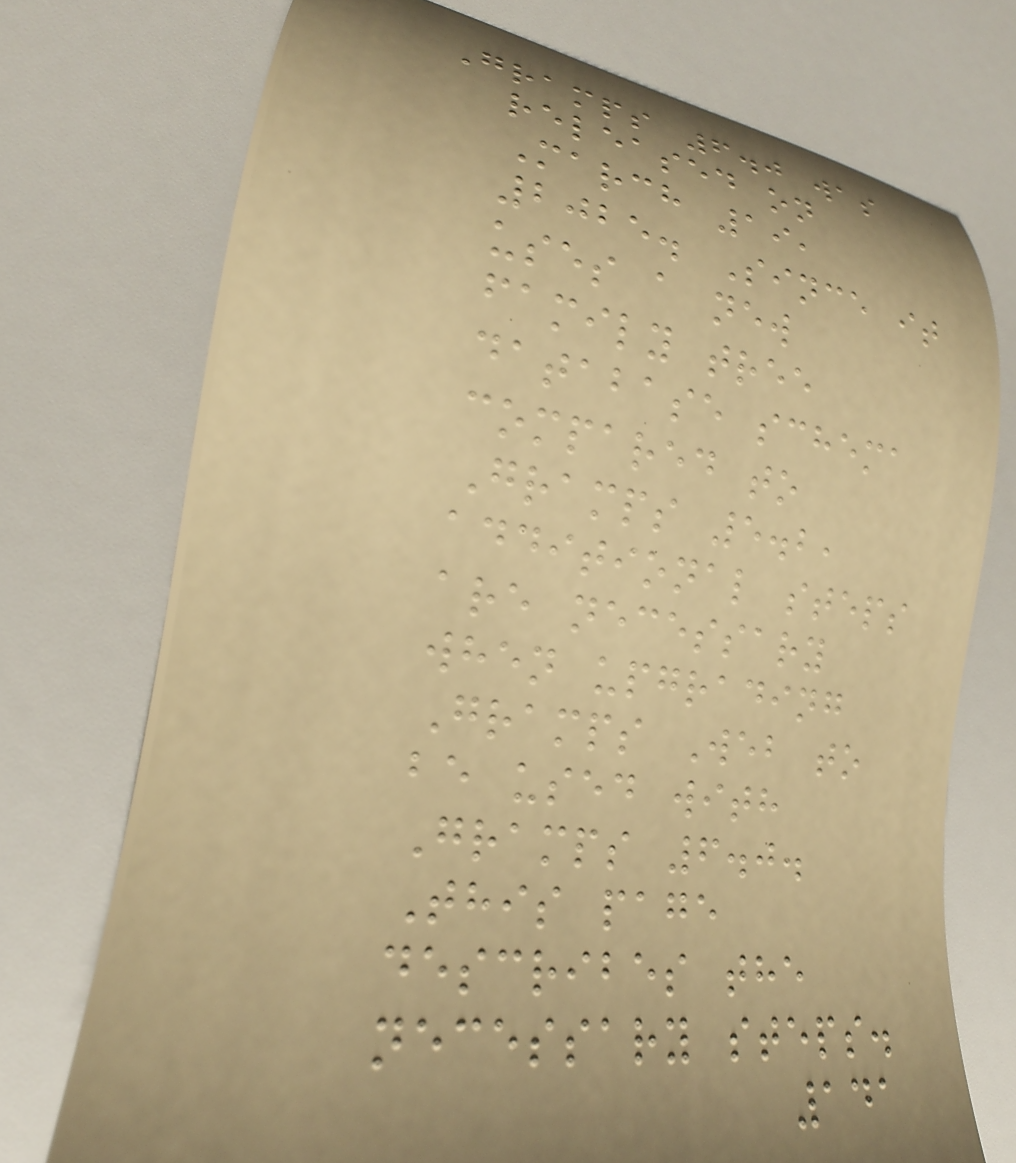Gramps 6.0 was
released on
March 19,
2025. Since it
uses a new
family tree
database schema
compared to
Gramps 5.2,
additional steps
are necessary
when upgrading
Gramps Web to
be used with
Gramps 6.0.
This page
describes the
necessary steps.
141
